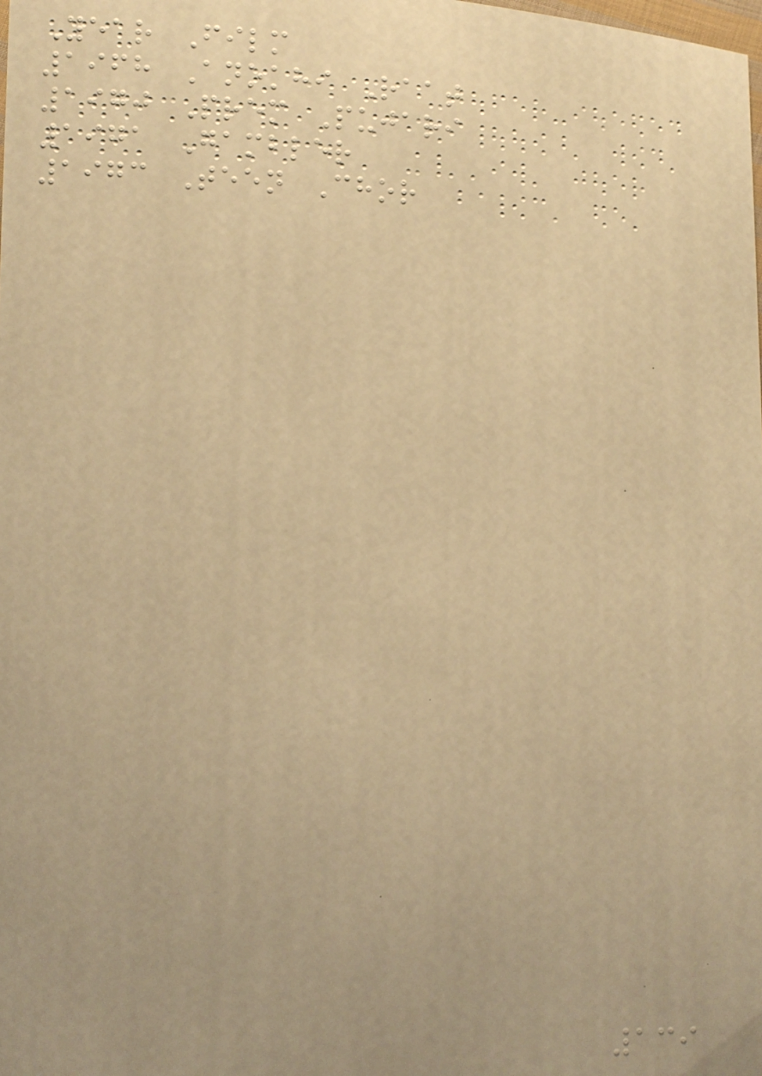Year Film
1968 Anokhi Raat
1970 Prem Pujari
1971 Gambler
1973 Teen Chor
139
